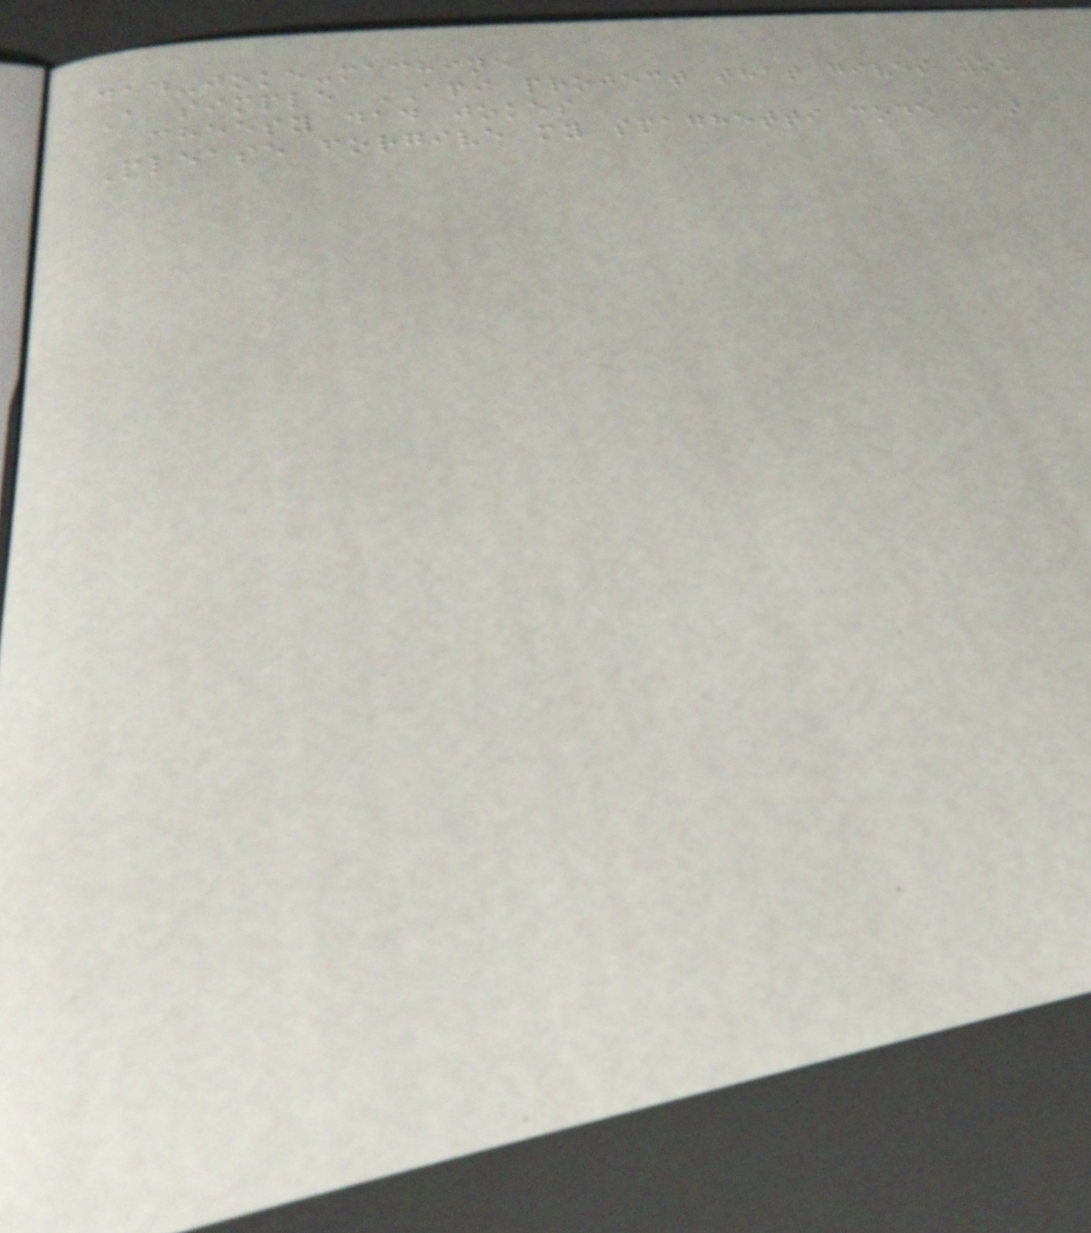dad-joke-machine
A simple API project that gives you
cheesy dad jokes
Please forgive my spaghetti code :)
